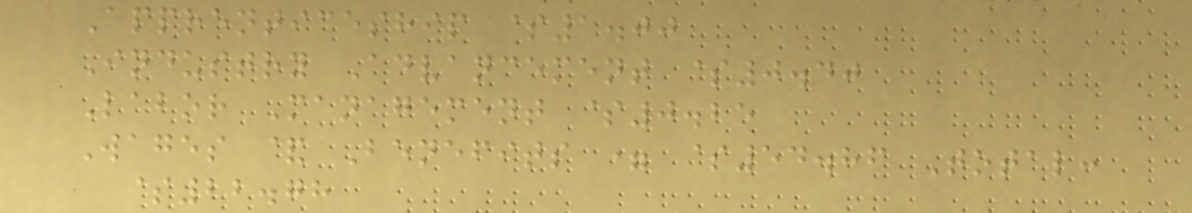Apprenticeship $1.00
Industry Advancement $0.40
Labor Management $0.25
Wages & Benefits = $54.86 Total:
$22.78
